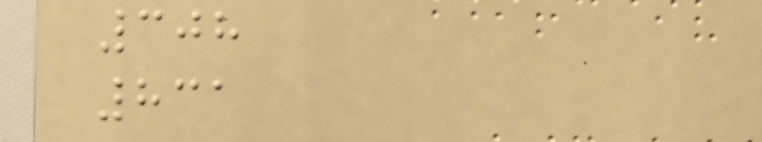308
831
